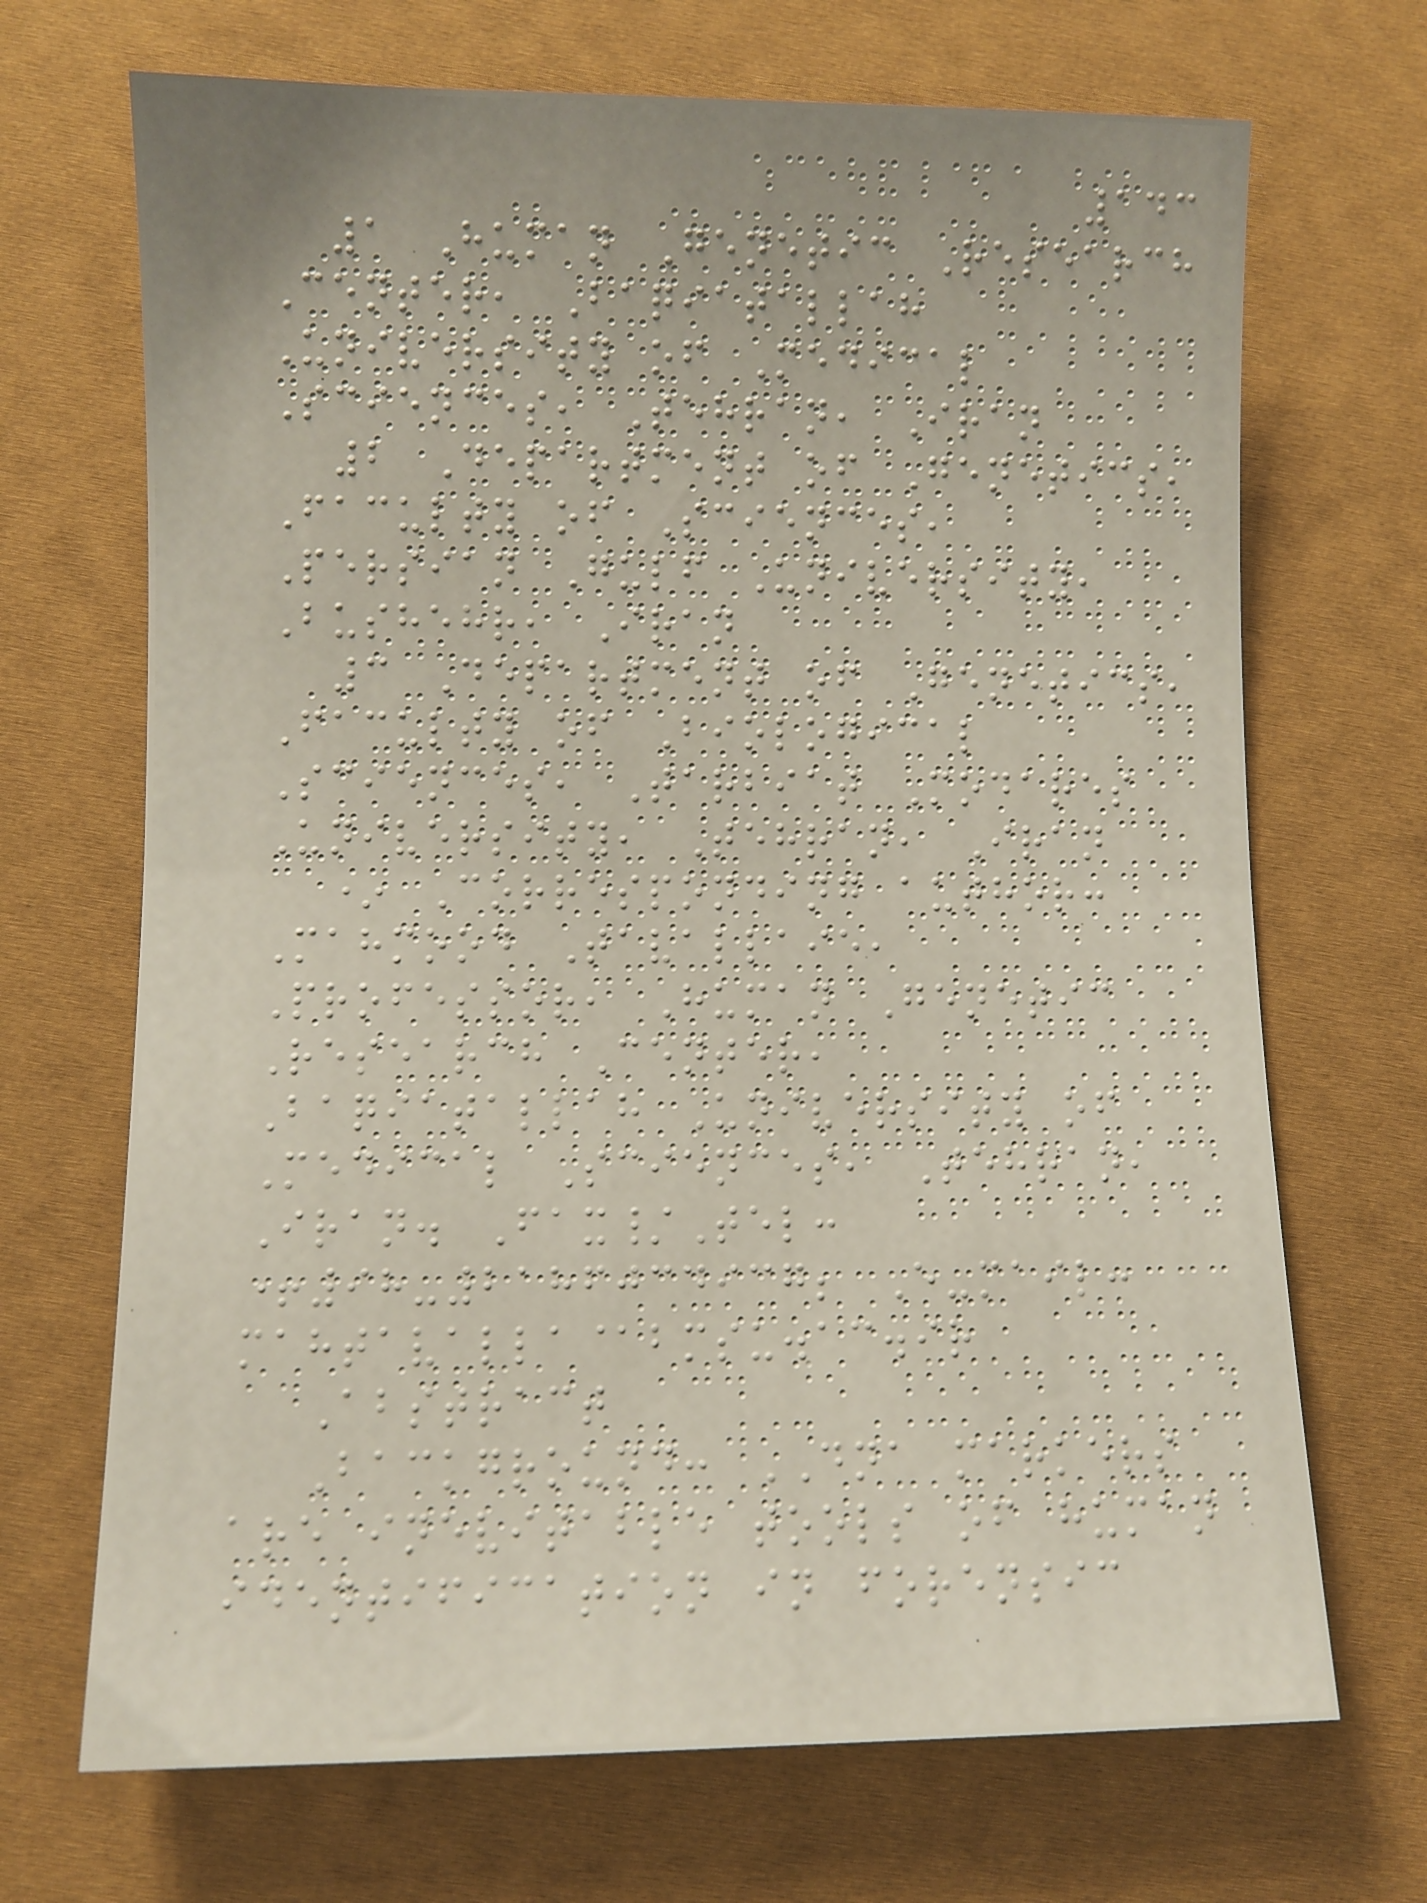143
1 Human Genetic Research
Center, Baqiatallah
University of Medical
Sciences, Tehran, Iran
2 Department of Genetics,
Faculty of Sciences,
Persian Gulf University,
Bushehr, Iran
3 Department of Genetics,
Faculty of Biological
Sciences, Tarbiat Modares
University, Tehran, Iran
* Corresponding author:
Mahmood Tavallaie,
Professor, Human Genetic
Research Center,
Baqiatallah University of
Medical Sciences, Tehran,
Iran. Fax/Tel:
+98-2186034937; E-mail:
mahtavalla@bmsu.ac.ir
Abstract
Background: DNA markers
are inevitable tools of human
identification in forensic
